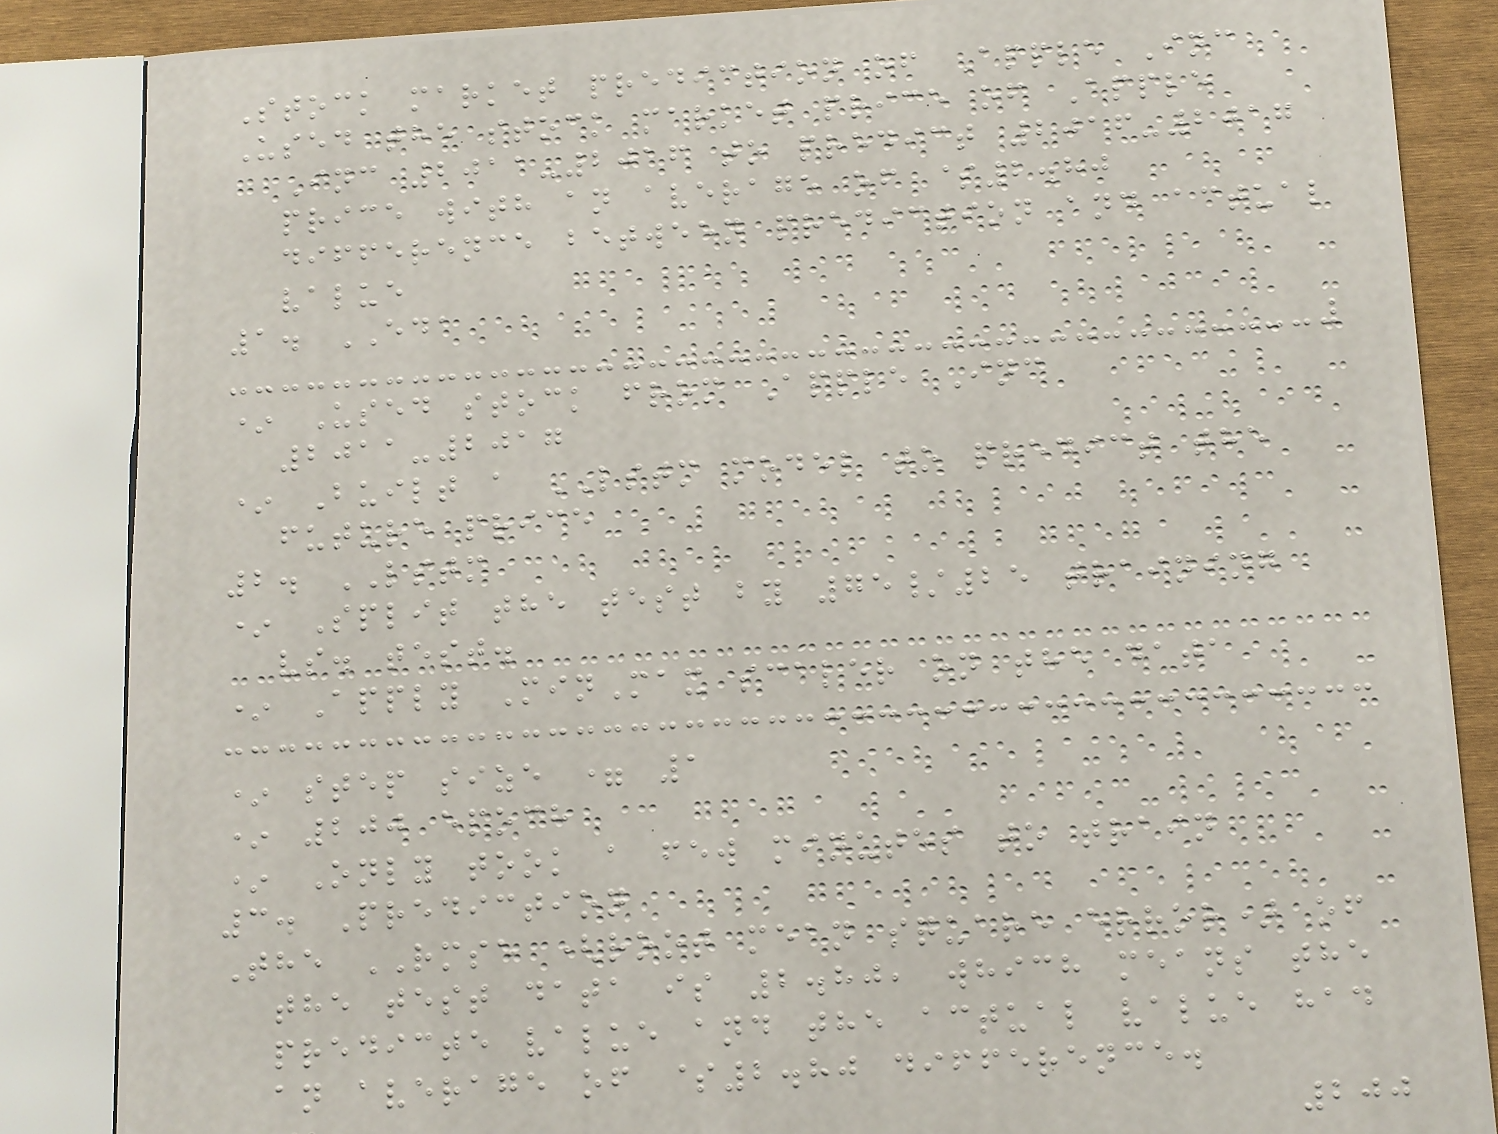Stock market prediction of Apple Inc
Used the stock market price of Apple
Inc 2011-2016 to predict 2016-2017
price with an average of $2.80
difference between prediction and actual
value
1. EDA
* Used stock from Apple Inc
2011-2017
* Built a LSTM model to predict the
future price
2. LSTM
* Split the test by 75/25 training
vs. test.
* Apply MinMax scaler on the data
* step size = 1
* 200 epoch
* Only took a few minutes to train
3. Prediction
The RMSE (root mean square error) of
the test data is 2.80, which means the
predicte value and the actual value had
an average of $2.80 difference.
200
